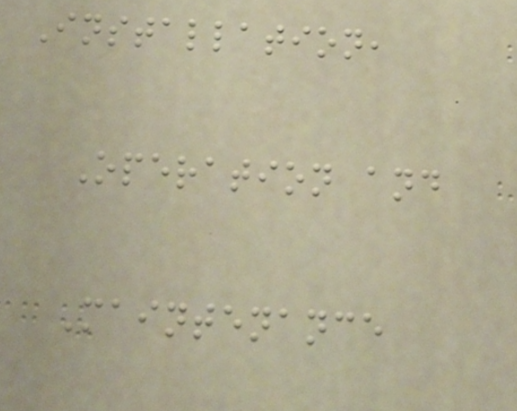Installation,
Operation and
Maintenance
